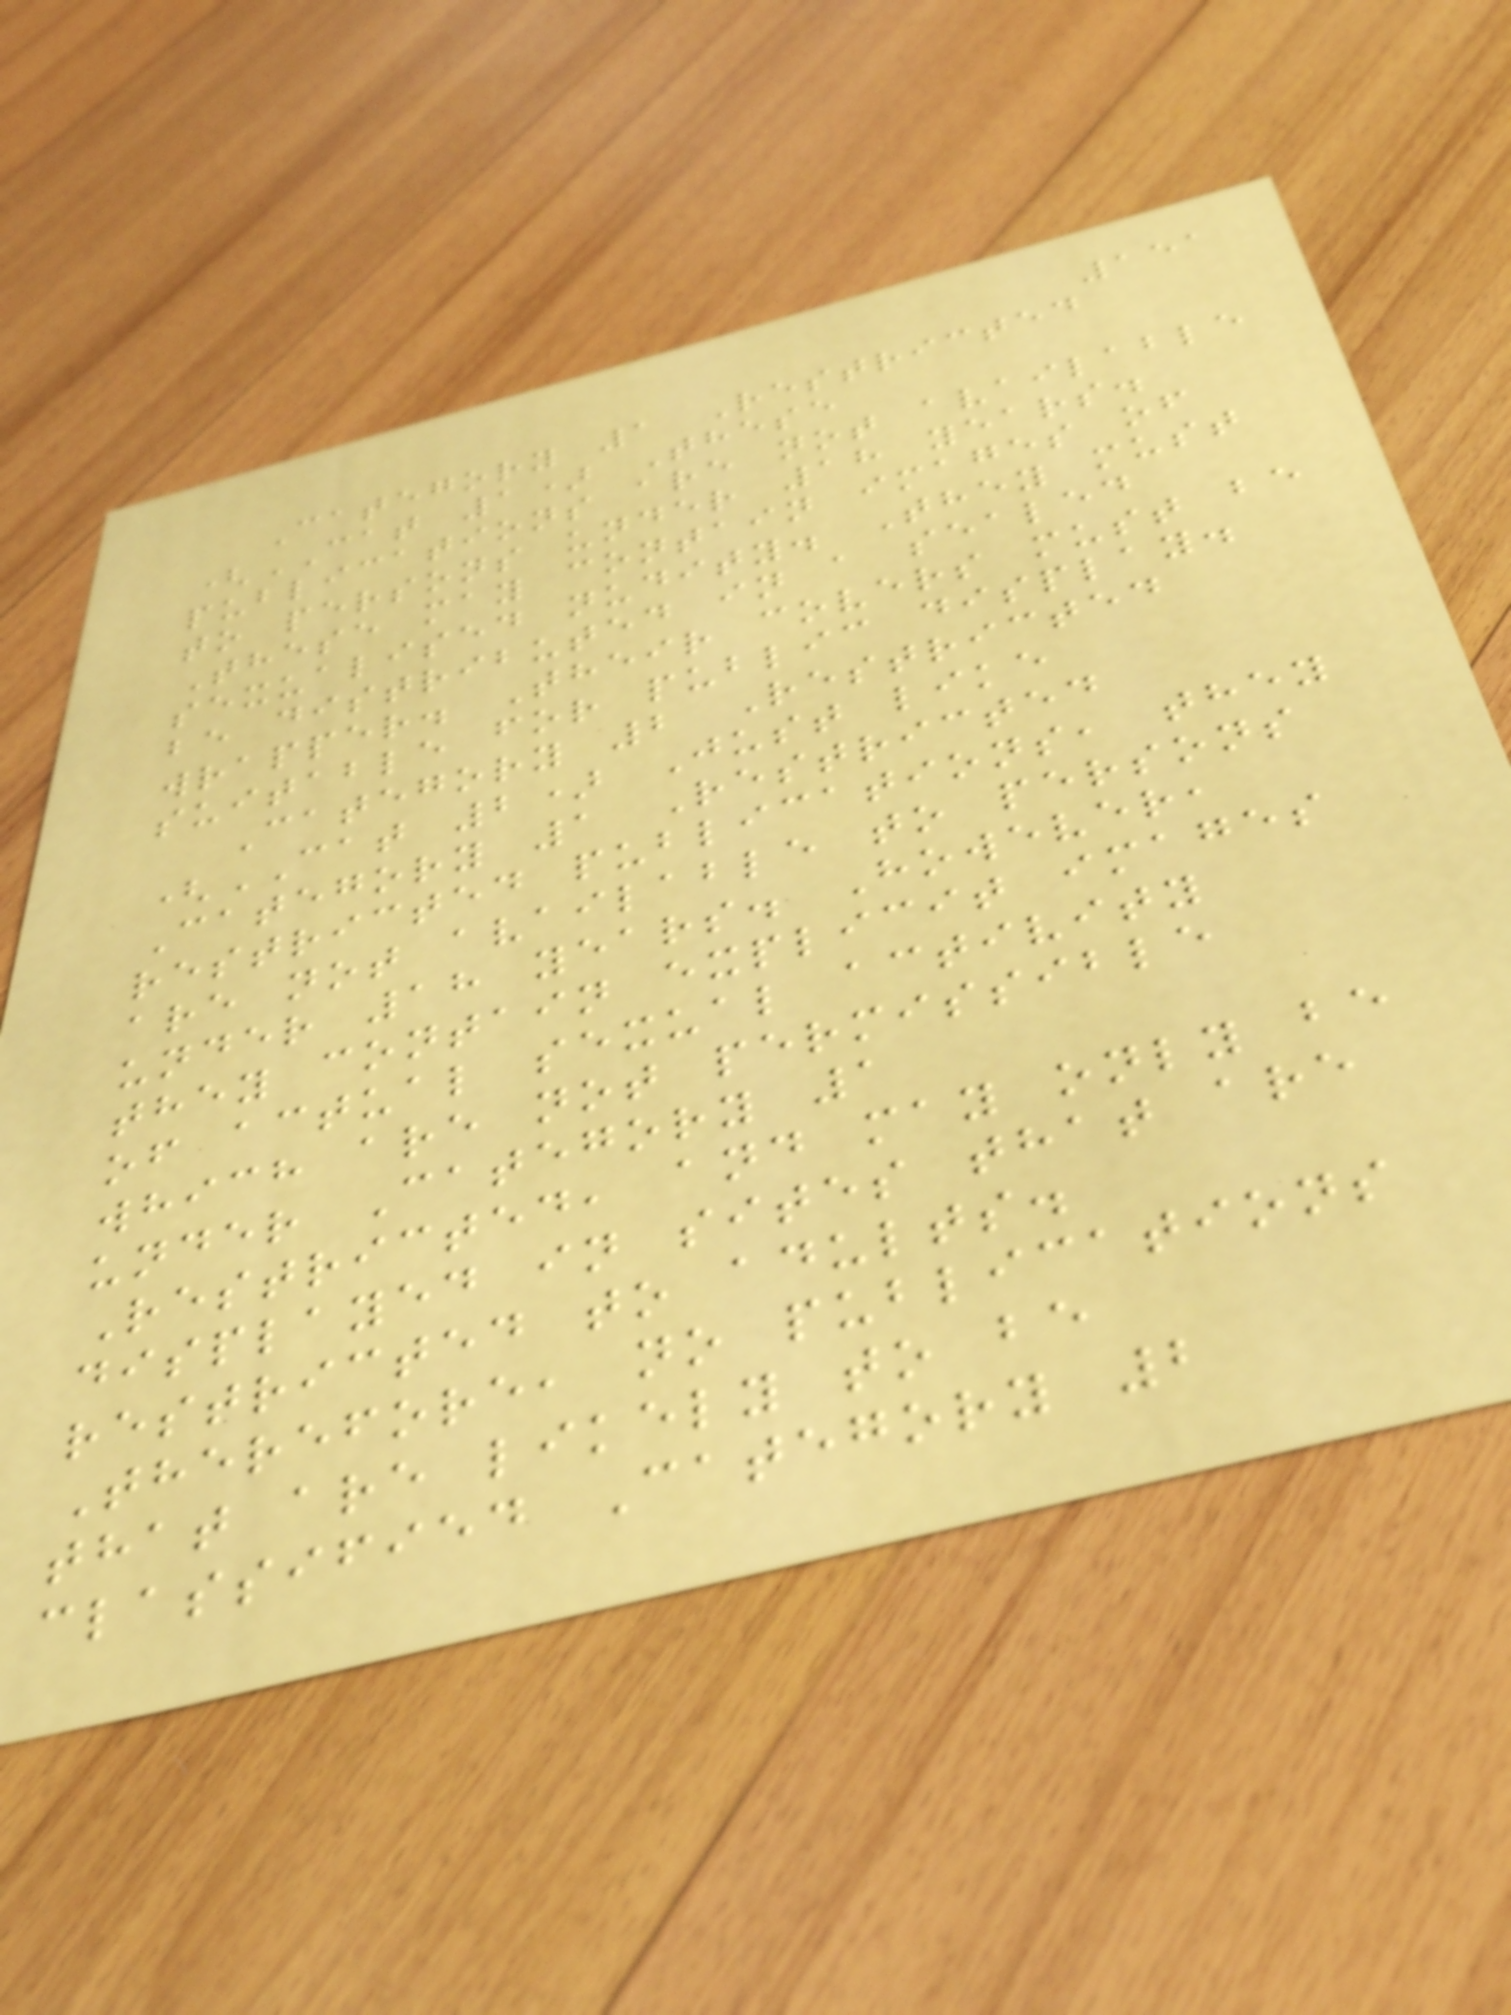151
Category 1 Restricted
(CAT 1) These
publications are not available
to persons under 18 years.
These may contain images of
sexualised nudity. They must
be distributed in a sealed
wrapper. Their covers must be
suitable for public display.
Category 2 Restricted
(CAT 2) Just like
Category 1 Restricted
restricted publications, they
are not available to persons
under 18 years. However,
they contain explicit images
of actual sexual activity
which are not permissible
under Category 1
Restricted, and may only be
displayed in sites that are
restricted to adults.
Therefore, no publications
that are likely to be
classified Category 2
